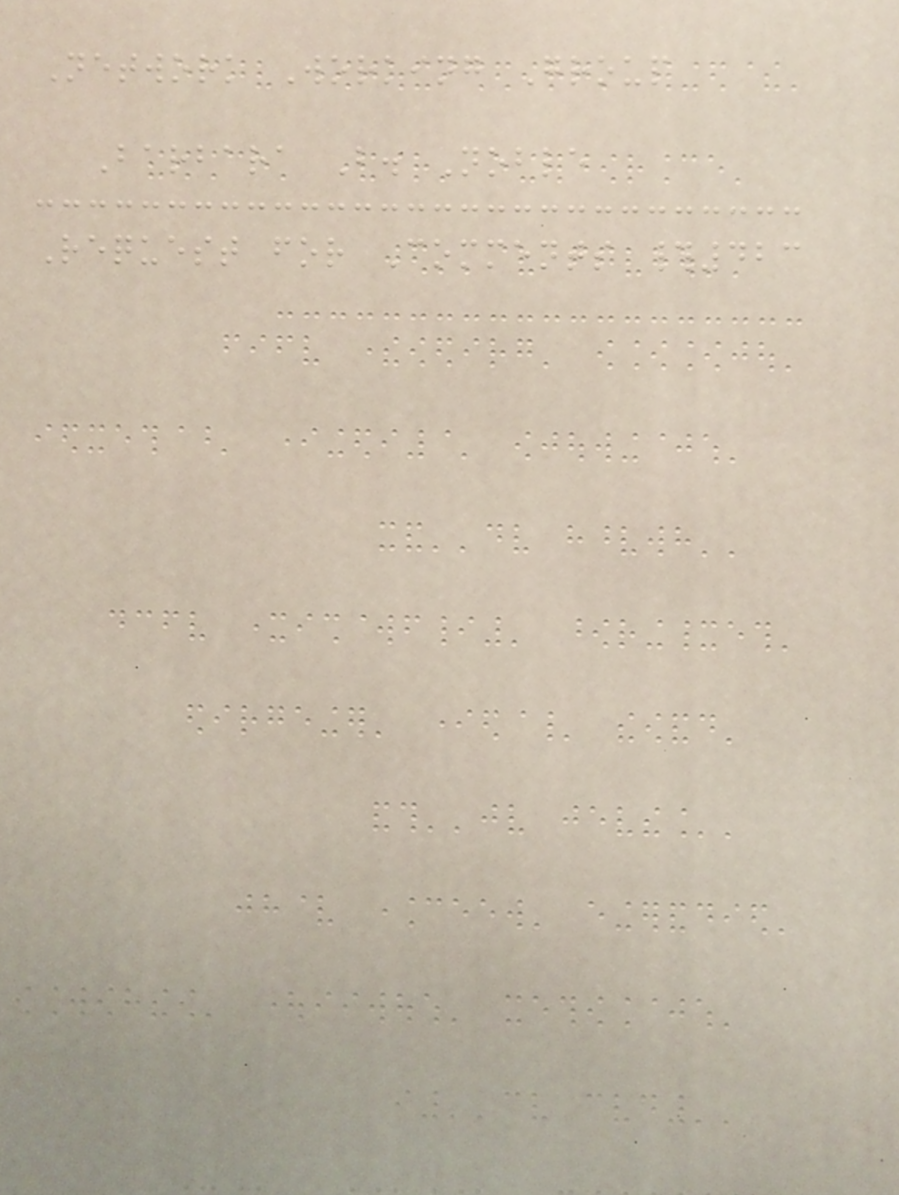Network Working Group
Barbara B. Noble
Request for Comments #423
